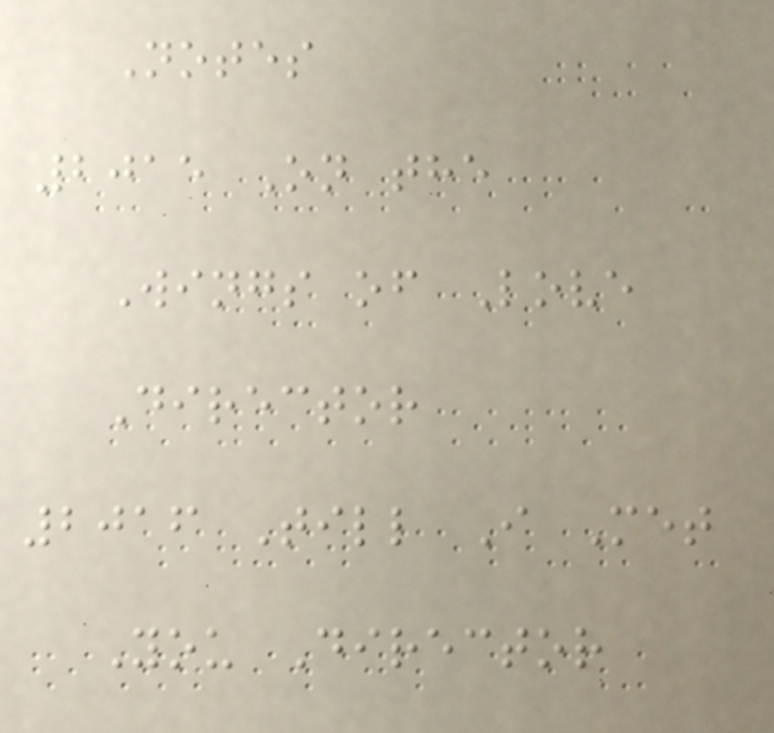Notes
2015 On the
Wings of Love
Director
2016 Till I Met
You Director
